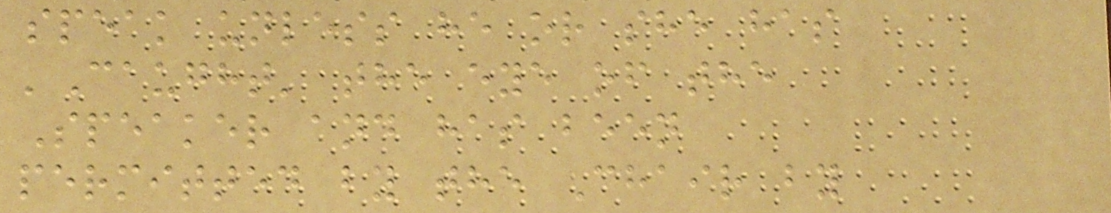speak unless he or she has
'Caught' the eye of the
Speaker and has been
permitted by the Chair by
